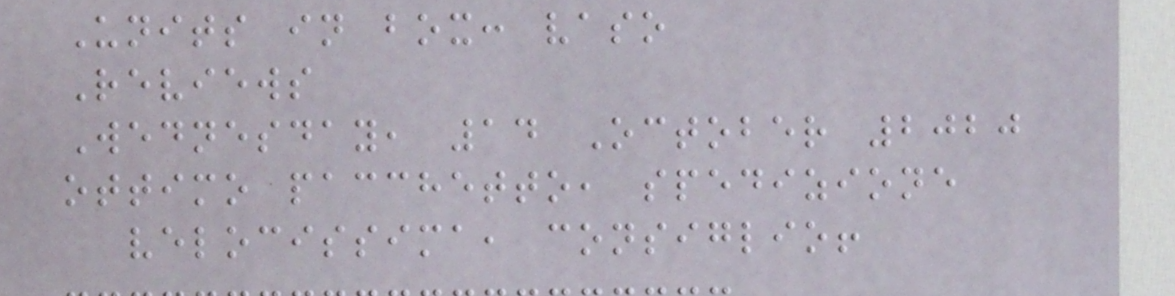Units in box: vaso
Reviews
Wednesday, 14 October 2020
ottimo pacchetto, spedizione
velocissima, consiglio!
